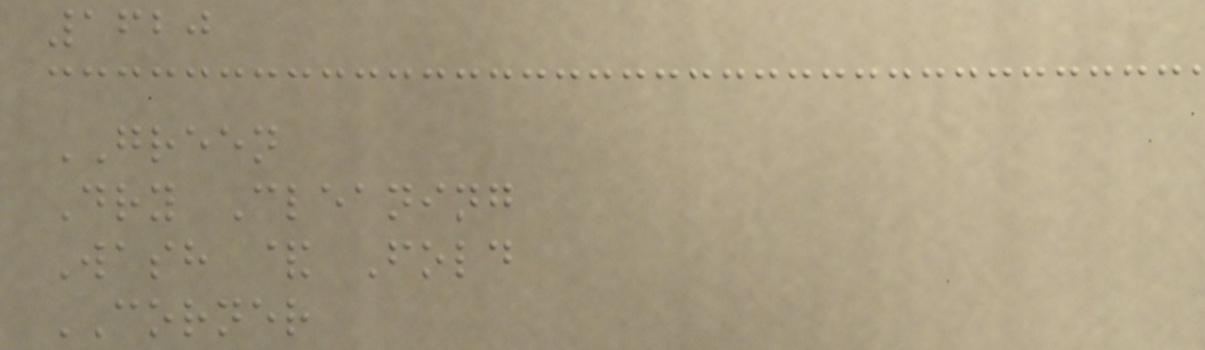1620
GREEN
Dry Cleaning
Wash & Fold
CORNER
